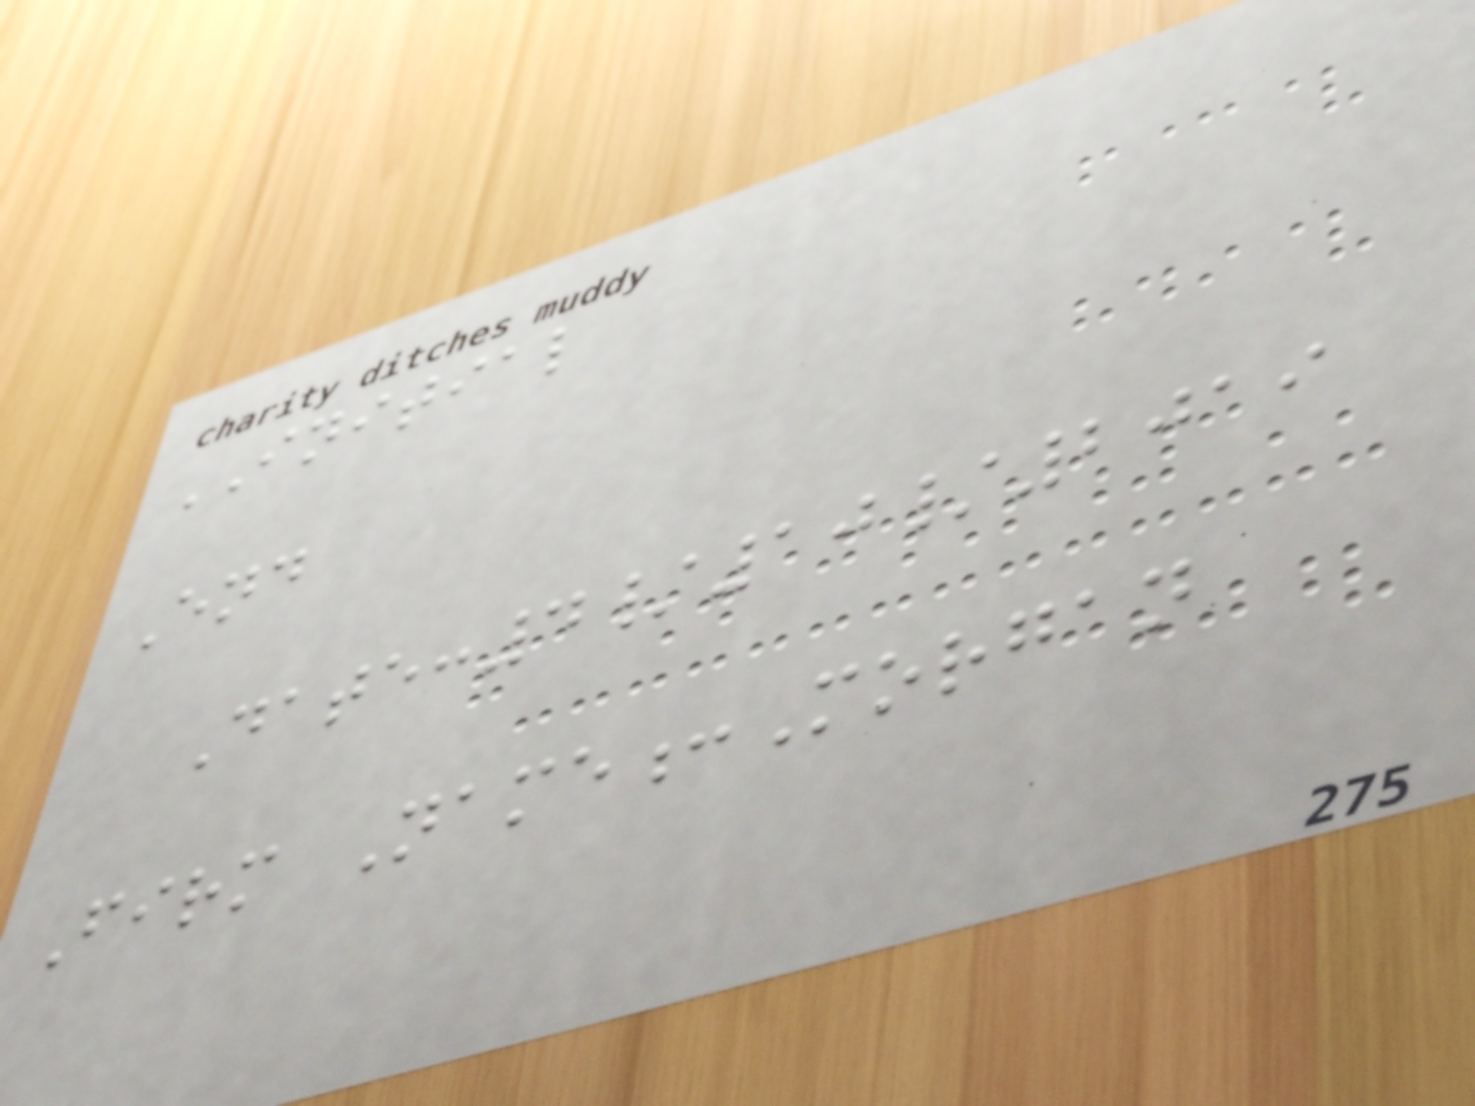INITIAL
End
Date:4/10/2019
Firm Name:Morgan
